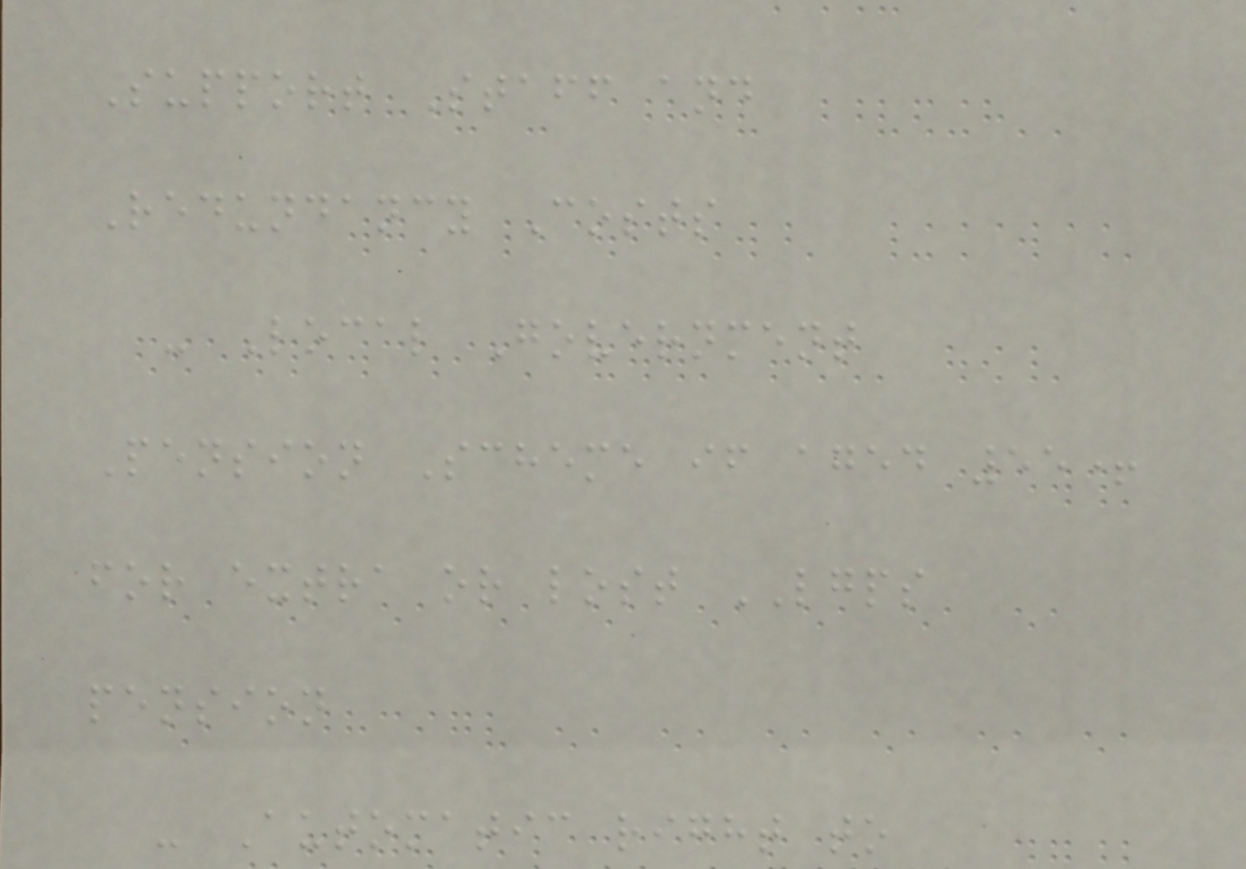Support Staff and
Redundancy Costs
- Local Government
Pension Scheme if aged 55+
for extra or lost LGPS
pension
- Automatic right to
